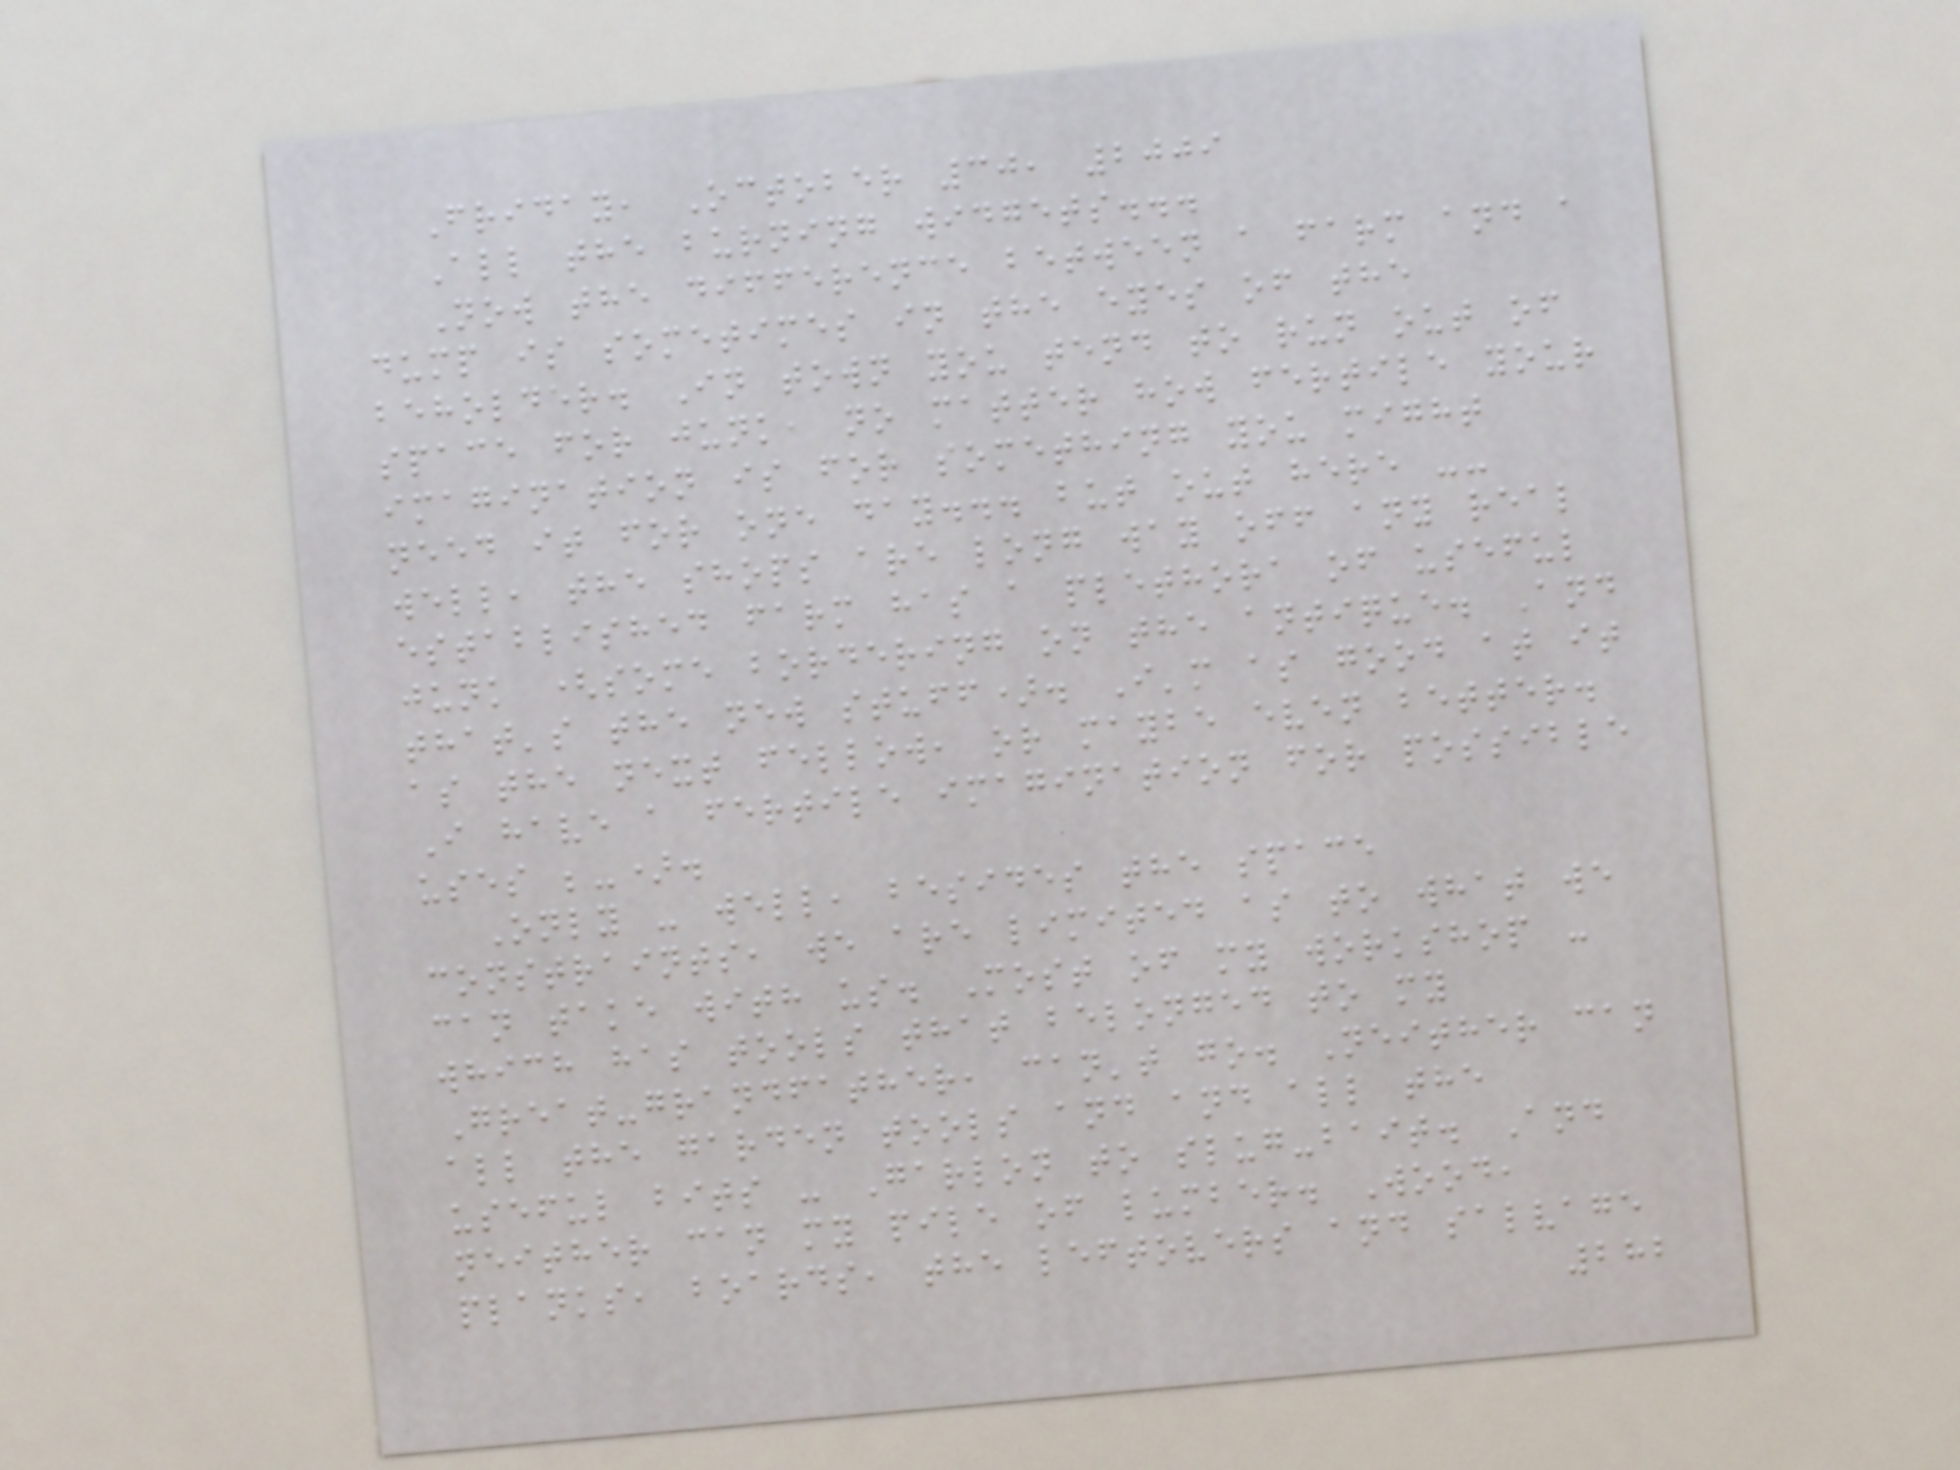Friday, October 30, 2009
All the burning widgets...
Now the difference between a farm and a
dump is sometimes in the eyes of the
beholder. In town you tend to run out of
space for junk, no matter how fertile your
imagination is for something you might
need it for one day... but out here --
well, the shops are long way off any real
established farm has a plethora of useful
junk (some bordering on the antique. And
that's the new stuff). I'm as good at it
as the next fellow, or maybe even better.
I have a fertile imagination for possible
uses ;-).
Only - well, besides the space
constraints, we are limited as to what we
can take with us. Most of my workshop -
which has tools that belonged to my
Great-grandfather, can't go. Neither can
all the garden tools and and all the
useful bits - Garlon to slug-bait. And
neither can my pile of lumber. Wood,
planks, boards, the leftovers and salvage
282
